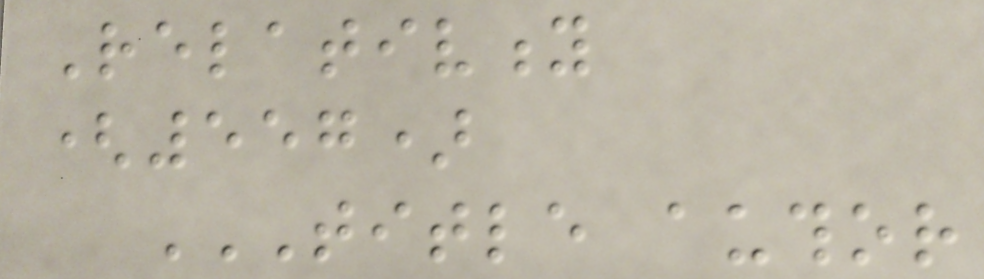Relativity
(557)
TITLE AUTHOR
